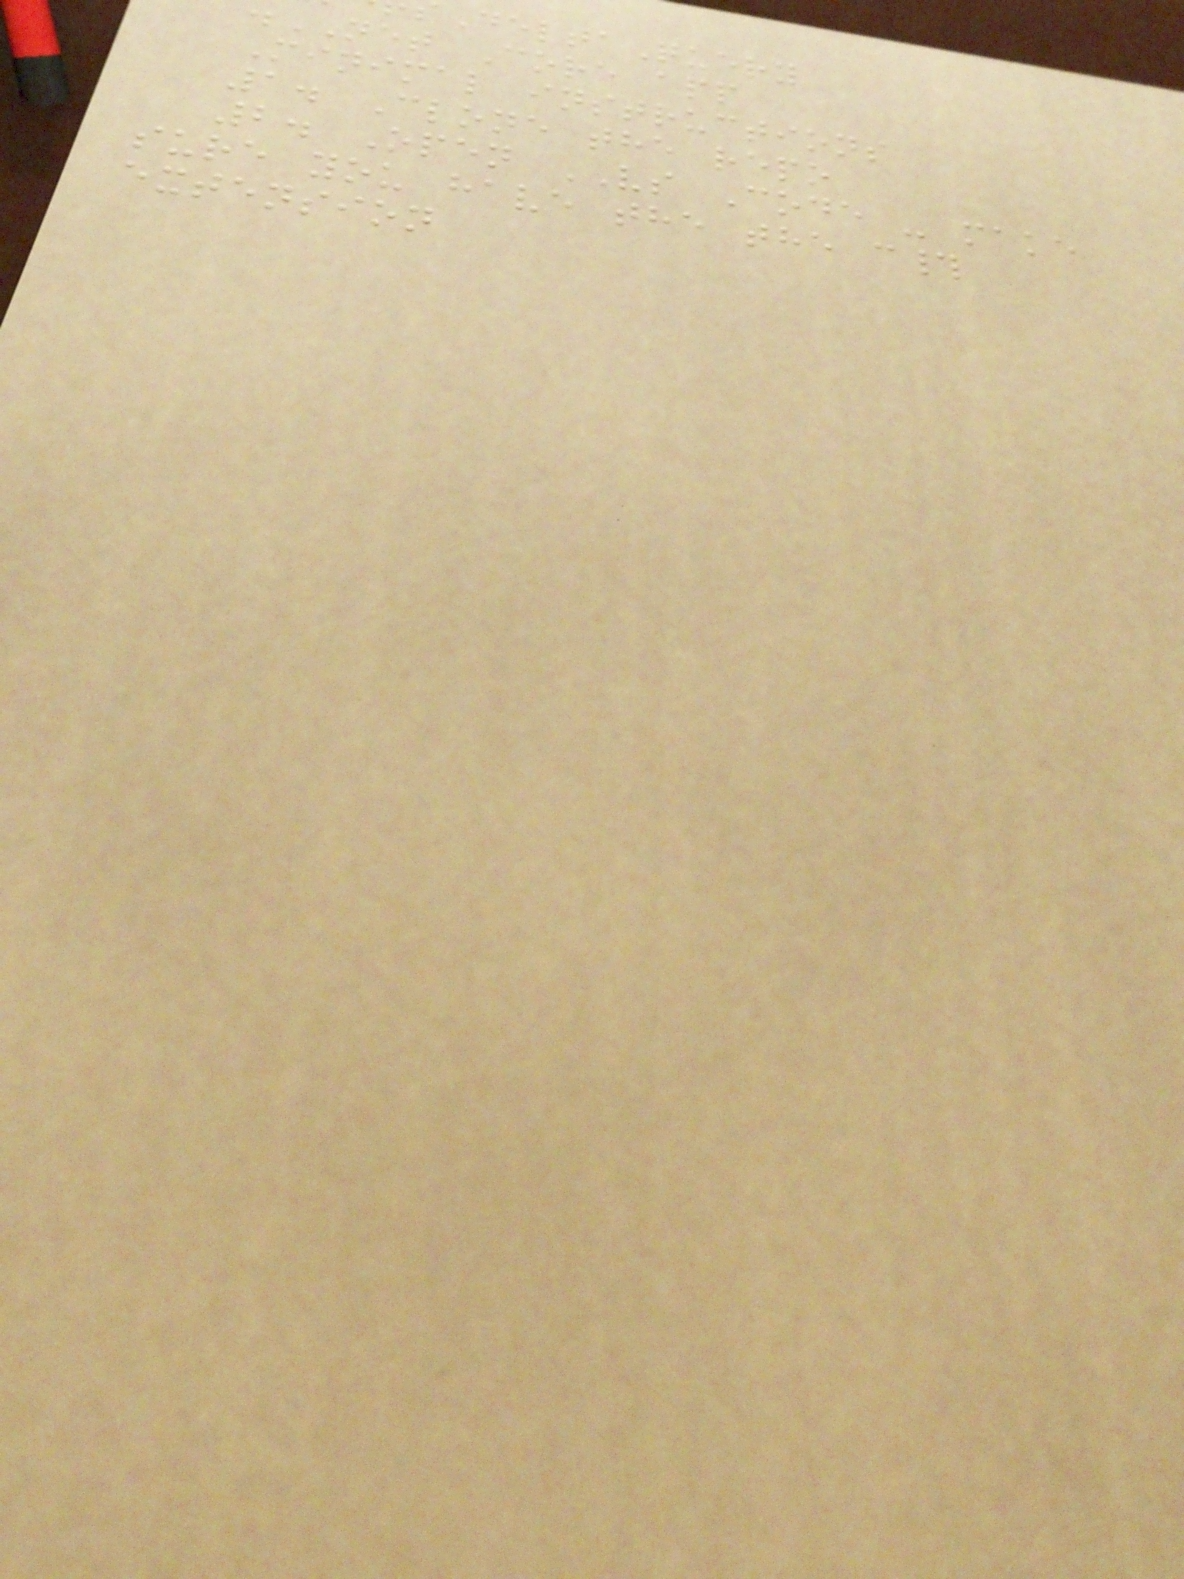DeltaQuery
NET Core app
Minimal instructions
1. Clone the repo
2. Open VS Code - make
sure you have the the c#
extension
